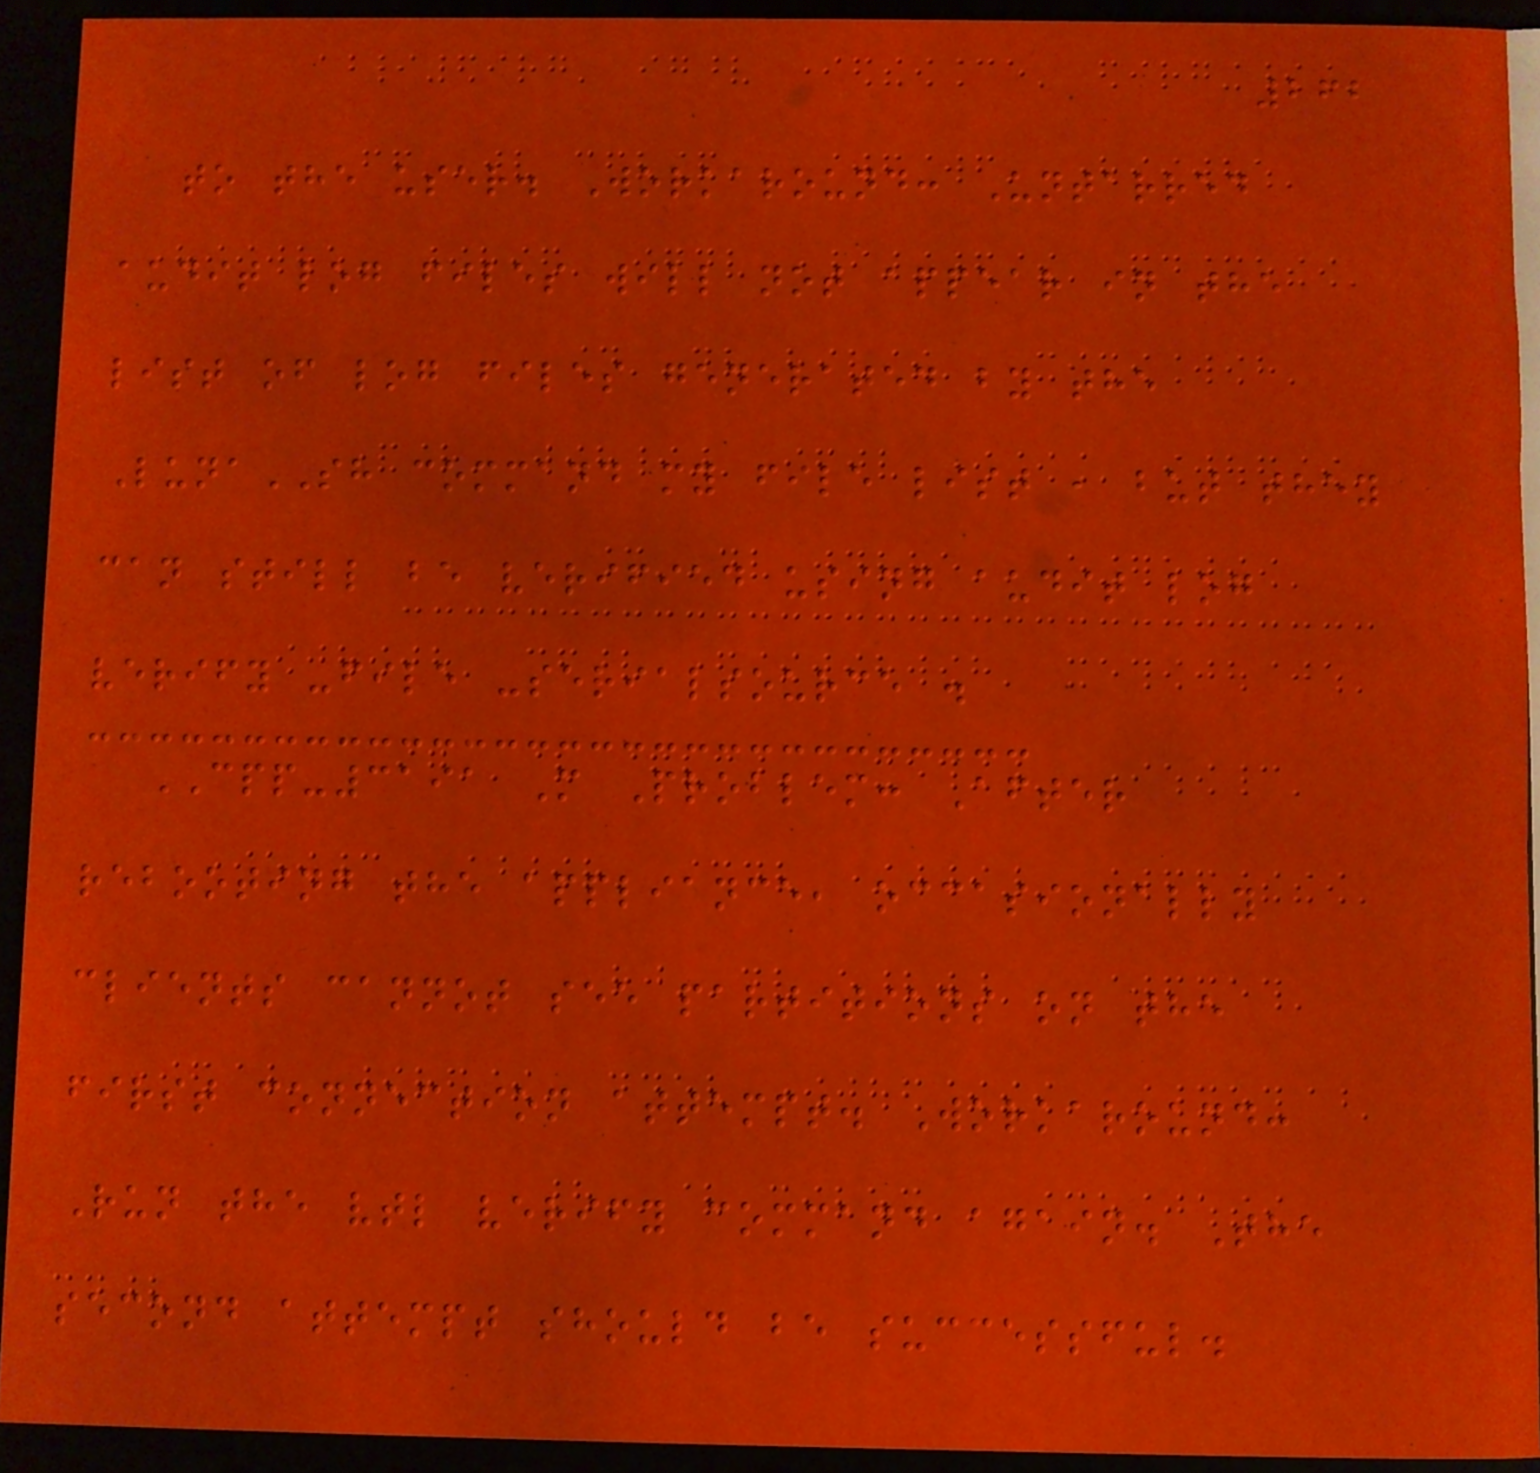262
to the user. Workaround: Untarred
audit log files will not appear in the
list of log files generated by the
LunaSH command my file list , but they
can still be verified using audit log
verify -file -serialsource .
CPP-3191 M Problem: After
rebooting the appliance, occasionally
clients cannot see partitions on the
first connection attempt. Workaround:
Run the vtl verify command again. The
second attempt should be successful.
